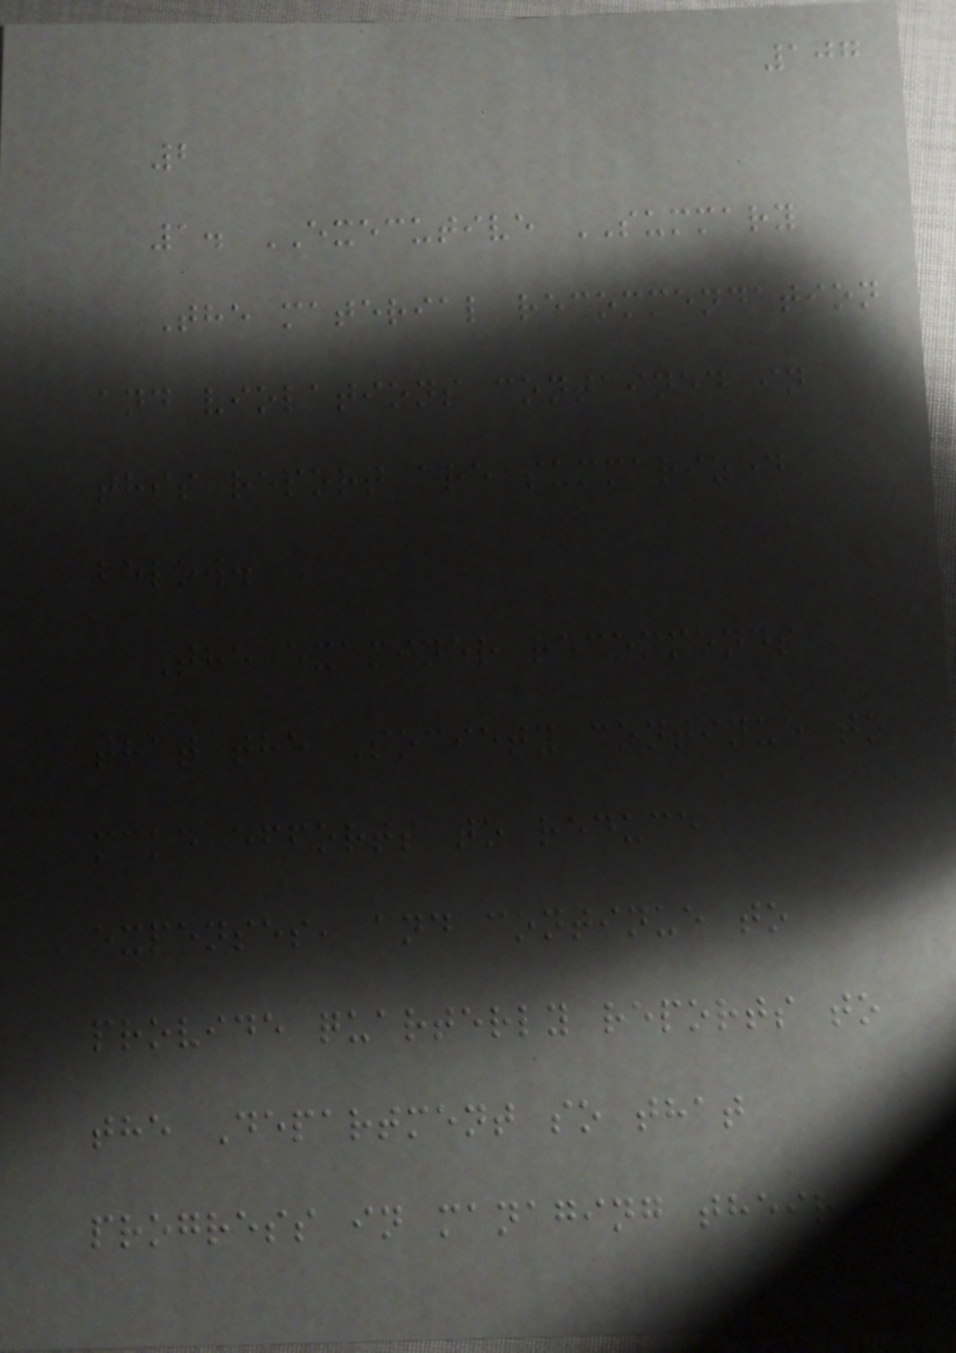107
2
1. EXECUTIVE SUMMARY
The material recommendation
and violations contained in
this report are summarized
below.
The examiner recommends
that the Society continue to
make efforts to reduce
expenses, and continue to
provide quarterly reports to
the Department so that
progress in managing their
